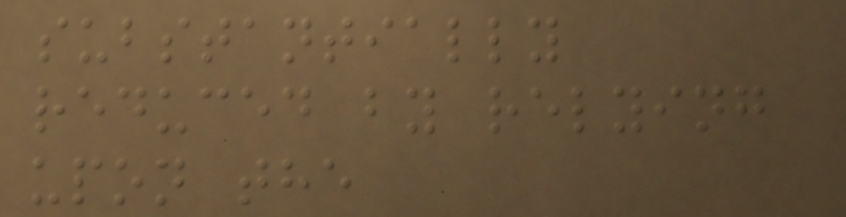substantially
reduced by relying
upon the
